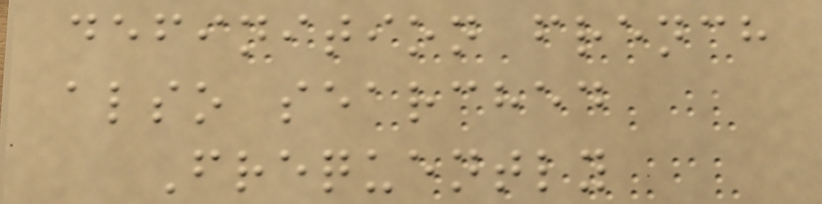definition french
also searched
Frequently
